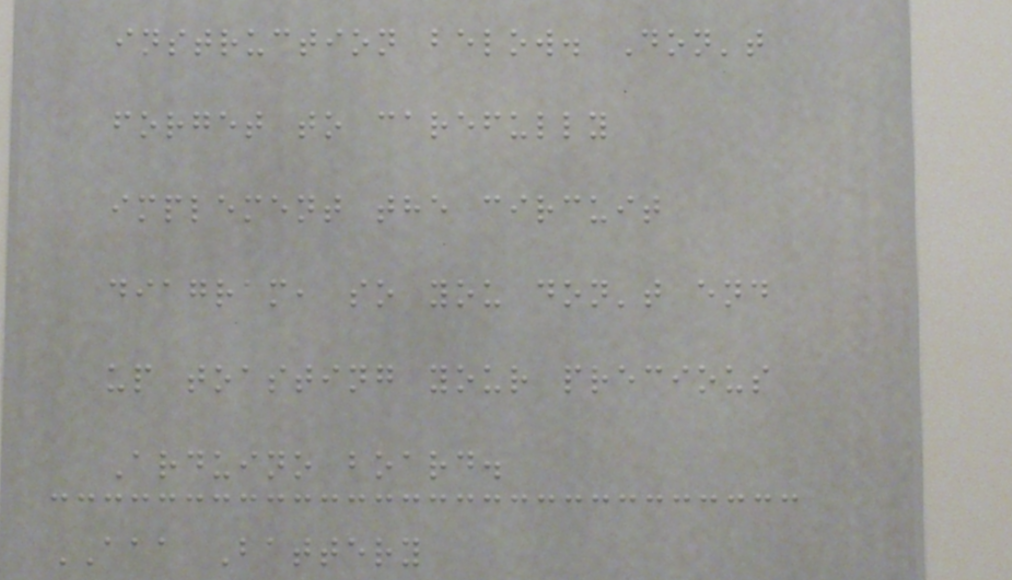instruction below. Don't
forget to carefully
implement the circuit
diagram, so you don't end
up toasting your precious
Arduino board.
AAA Battery
